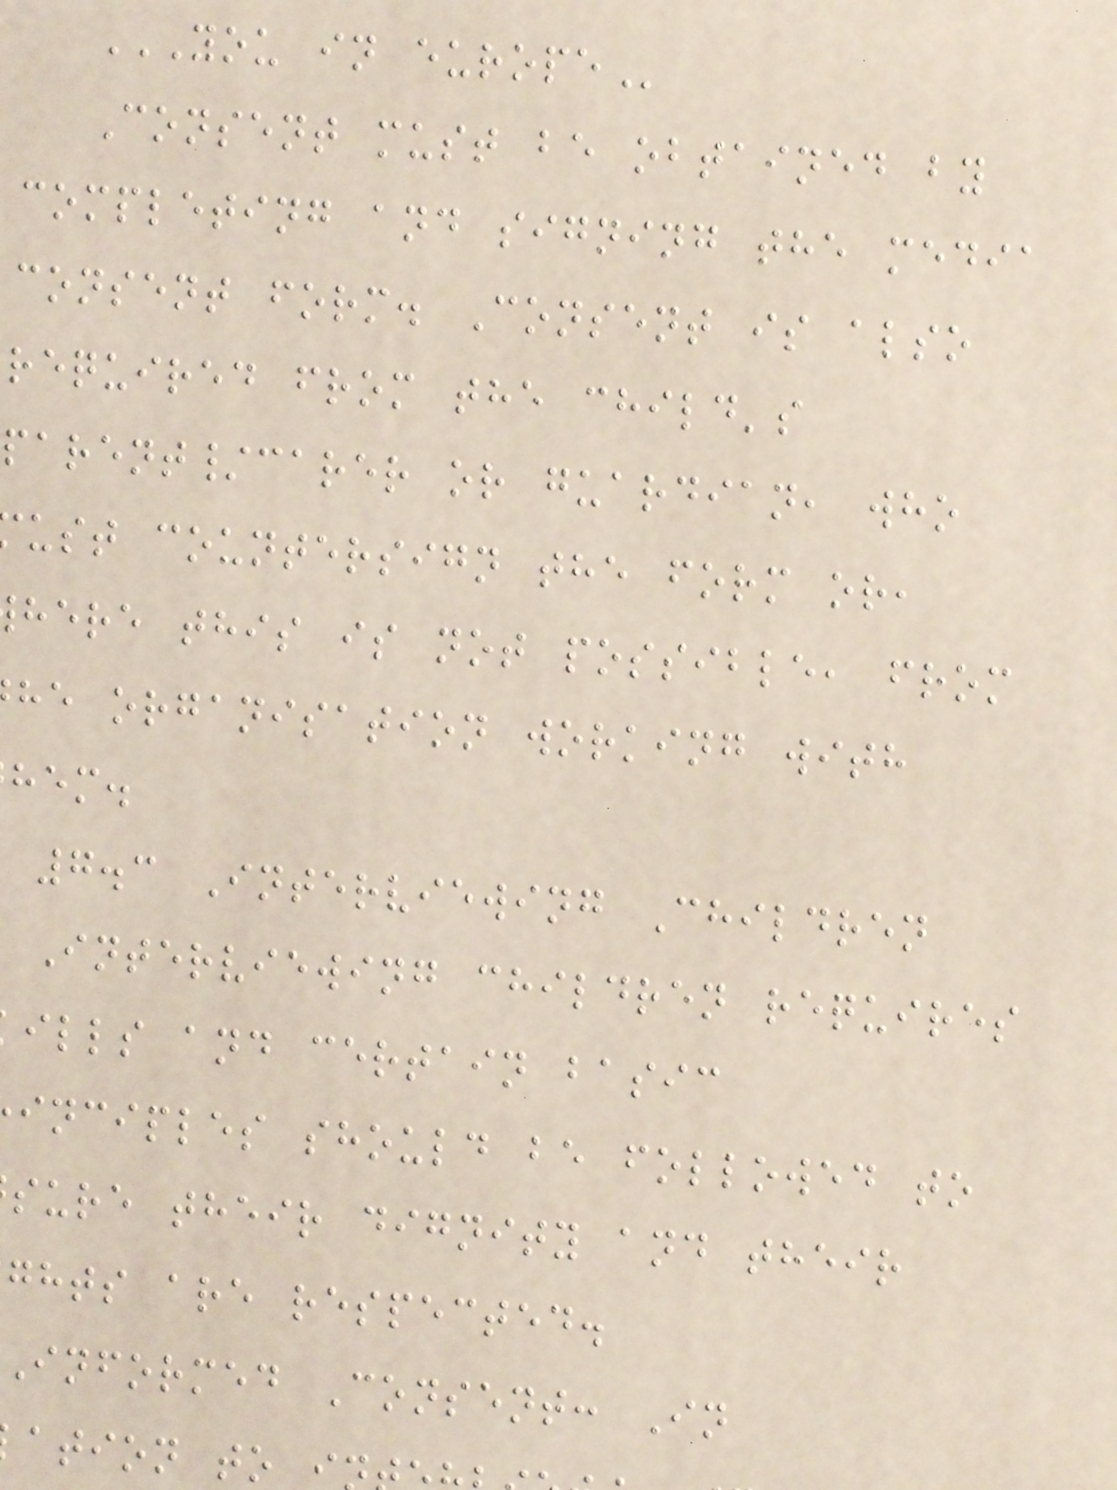YOU IN EUROPE
Consent must be obtained by
completing and signing the media
consent form. Consent is also
required from the child's
parent/carer or guardian, who
ust countersign the form or,
here this is not possible, from
he organisation working with
hem.
7.3 Interviewing Children
Interviewing children requires
ills and certain basic
inciples should be followed to
sure their dignity and their
ghts are respected.
Informed Consent: In
ation to i
